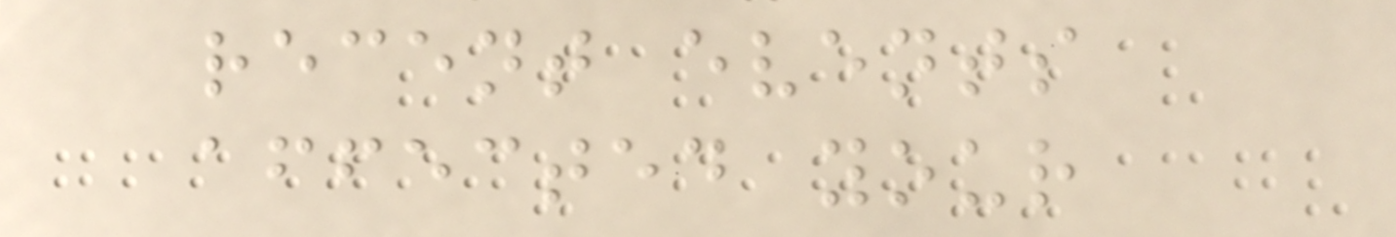recent events
affected your
